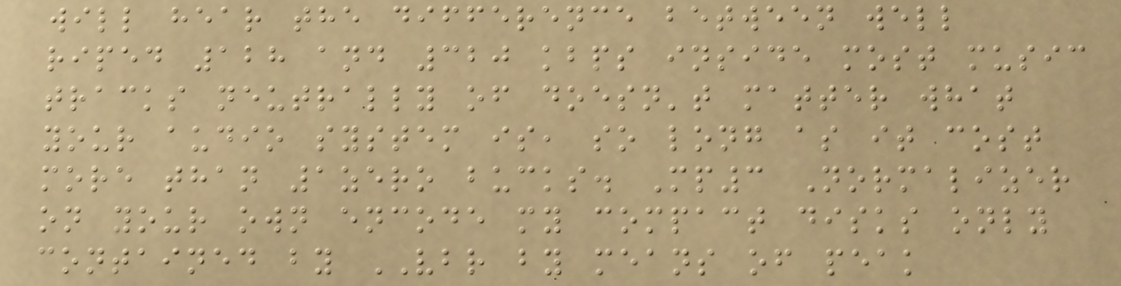will hear the difference between well
riped 128 and 320 kbps inside most music
tracks neutrally of doesn't matter what
your audio system is, so long as it cost
more than 1zero bucks. Mp3 Normalizer
on your own encode my compact disks only
contained by VBR by means of peak
